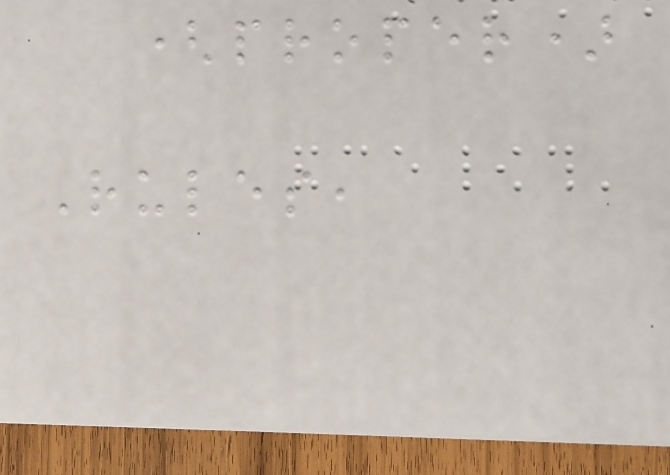(proper)
Rules,
